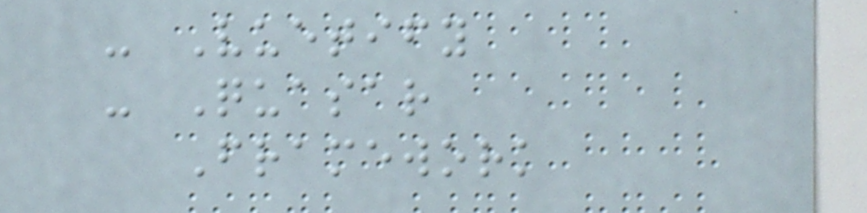- Vuetify
- Quasar
Framework
